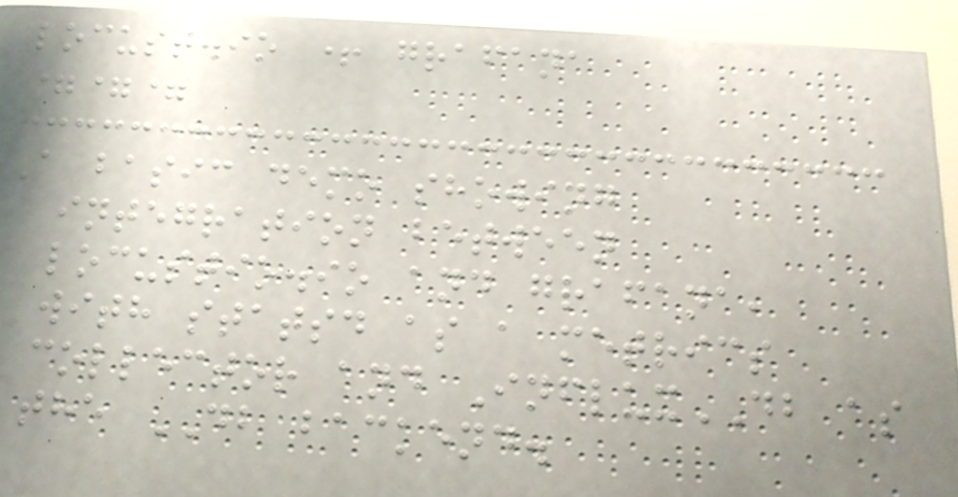locust.io + grafana
===
A basic demo showing
integration between
locustio.io and grafana,
with statsd as a metrics
collector and InfluxDB as
the DB backend.
